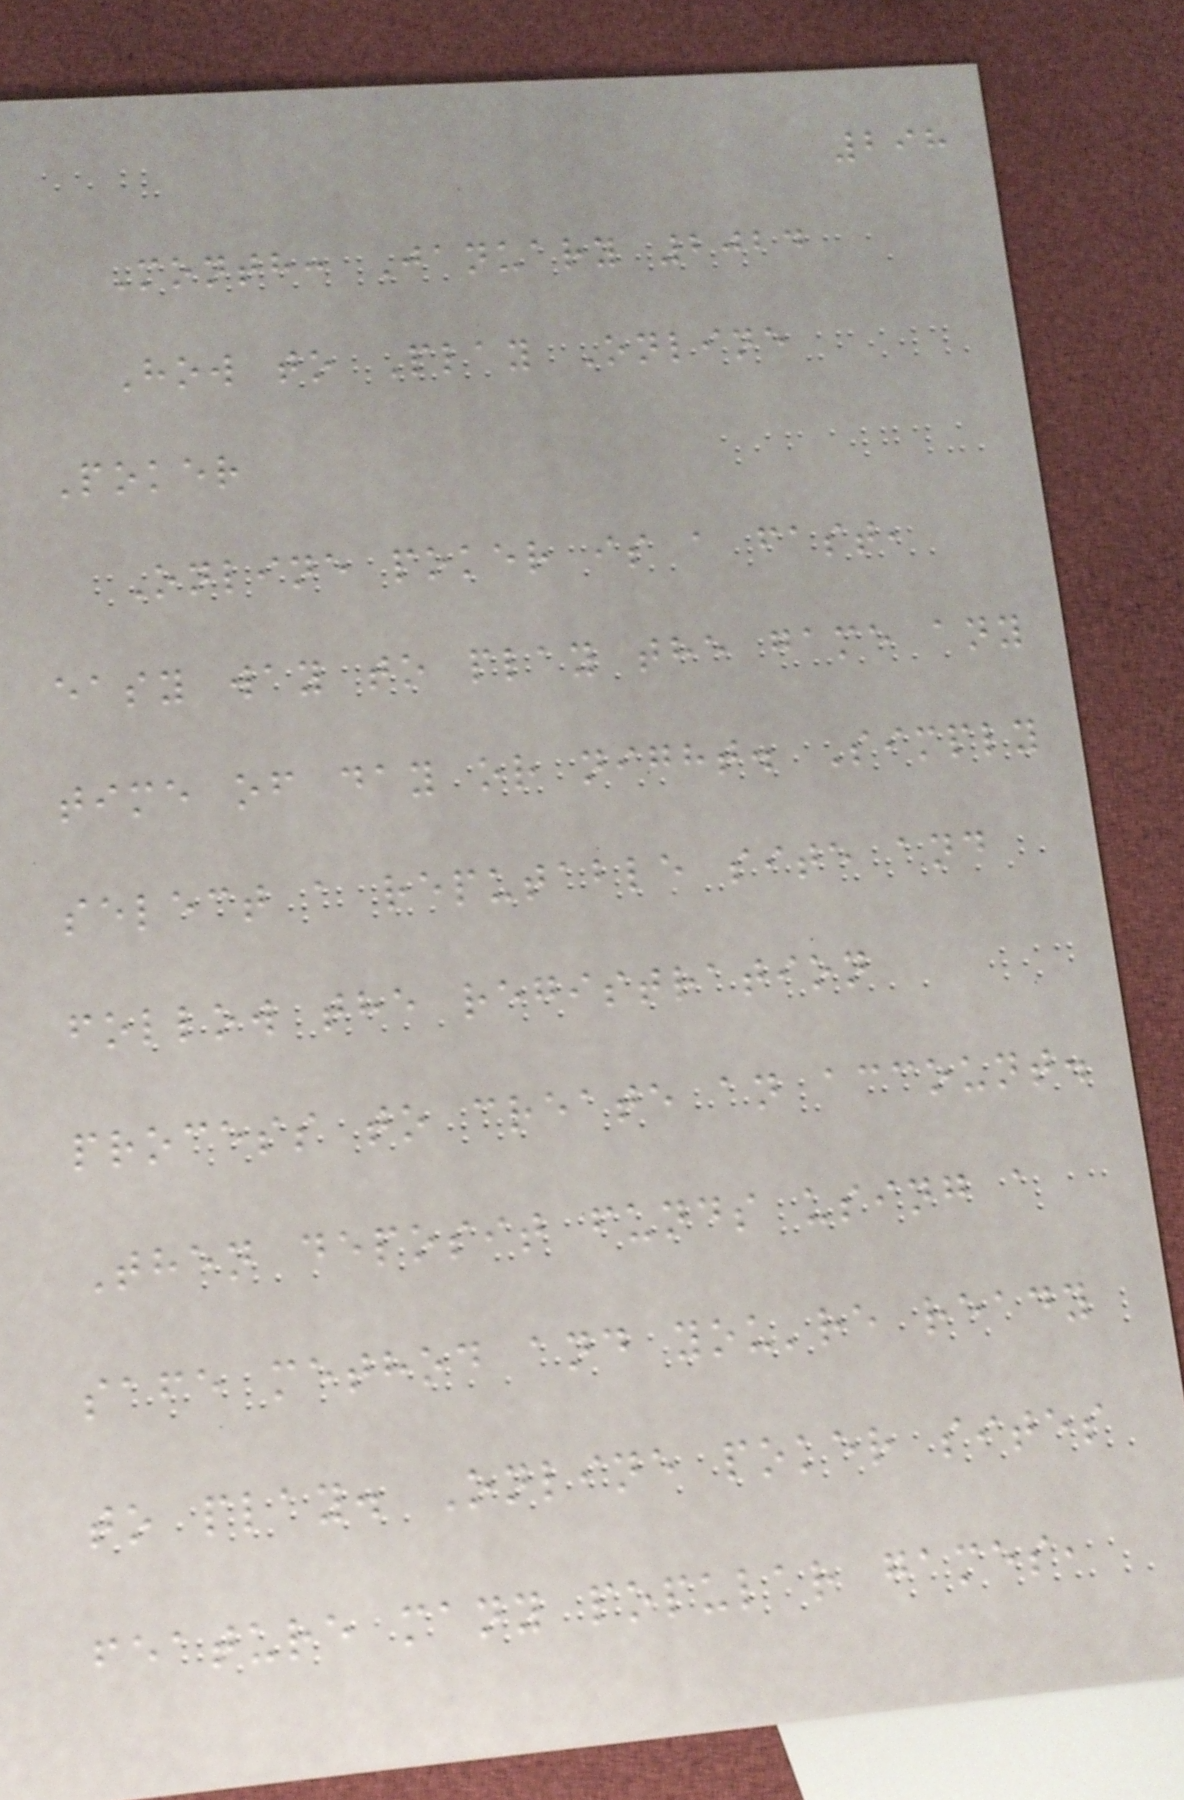298
Month: January 2024
How to Play Online
Poker
Online poker is a fast,
easy way to play the game any
time of day or night. Simply
select a reputable site and
follow the registration
process to create an account.
Then deposit funds using a
safe method and you're ready
to play. Online poker sites
feature many popular games,
